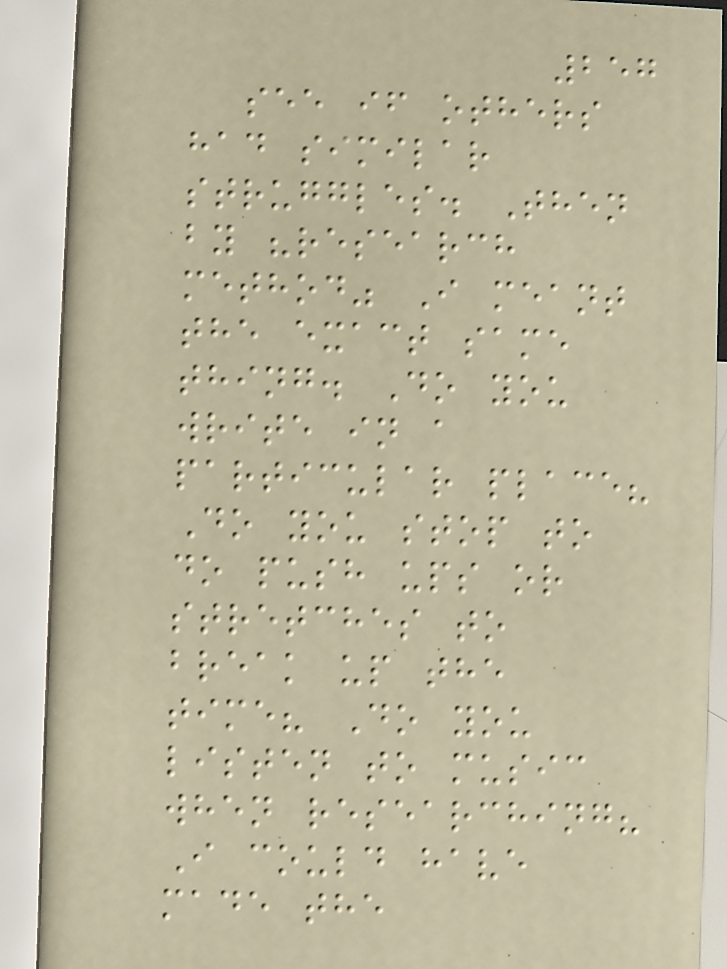257
see if others
had similar
struggles. Then
by "research
method" I meant
the exact same
thing. Do you
write in a
particular place?
Do you stop to
do push ups or
stretches to
break up the
time? Do you
listen to music
when researching?
I could have
made the
